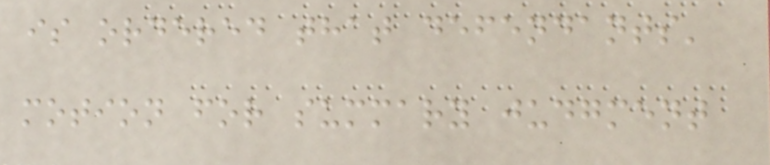is ordered that defendants'
motion for summary judgment
